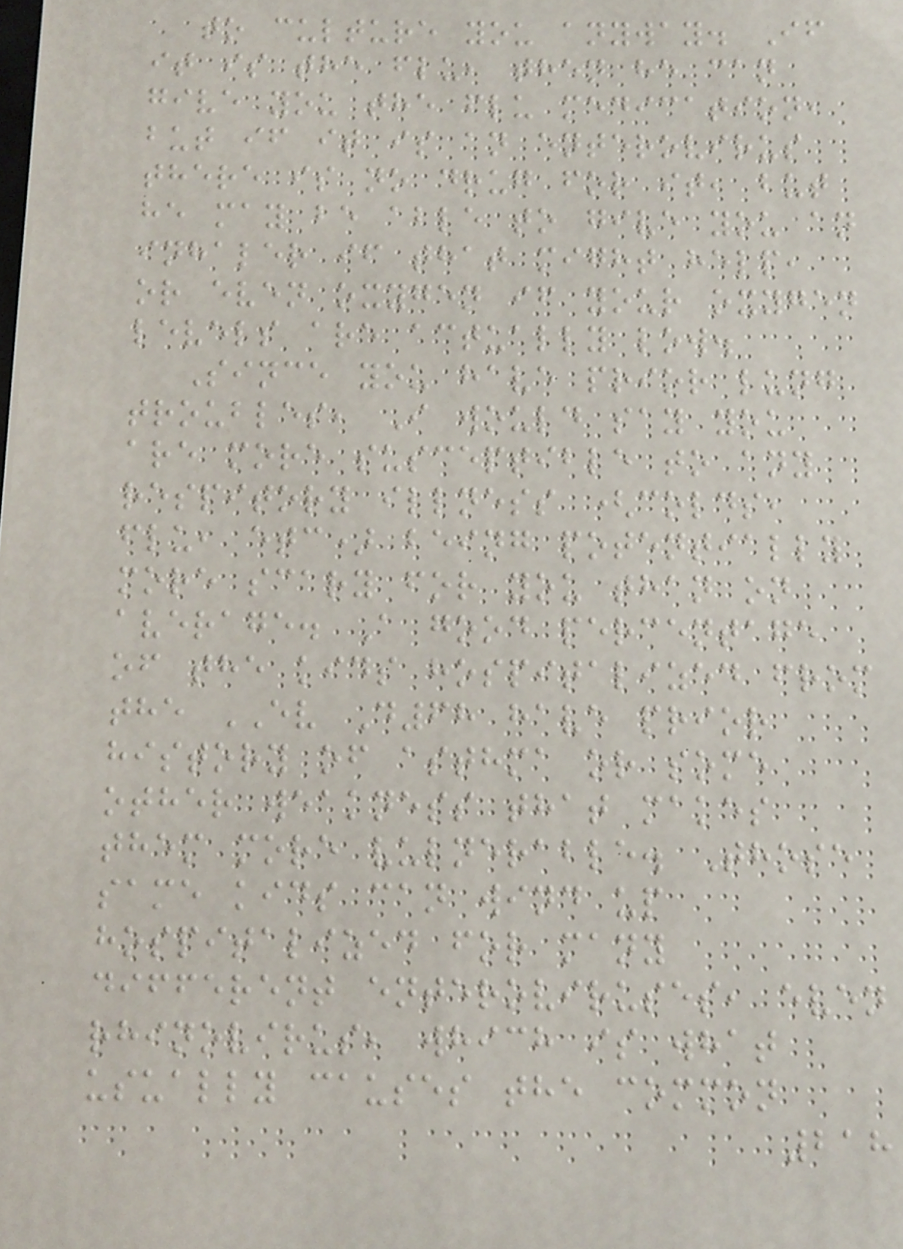to culture you anyway. If
it is the flu, then he can
give you the flu medication,
but if it is an enterovirus
there is no drug for it, but
he may be able to give you an
inhaler if that might help,
or even oxygen if your oxygen
levels are actually low.
Since you have prior lung
troubles, I would say you
are more susceptible to any
respitory illness (colds,
flu, etc) being potentially
more scary for you than on
average. A good percentage
of the kids hospitalized from
the EV D68 have prior
history of asthma or some
other weakness that makes
them more vulnerable. Those
same kids can wind up
hospitalized for many
different enteroviruses, even
rhinovirus, which is what
usually causes the common
218
